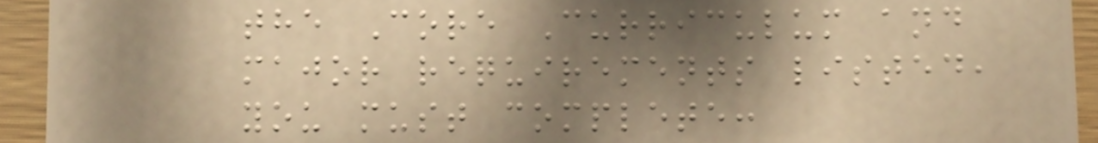the Core Curriculum and
major requirements listed,
you must complete:
